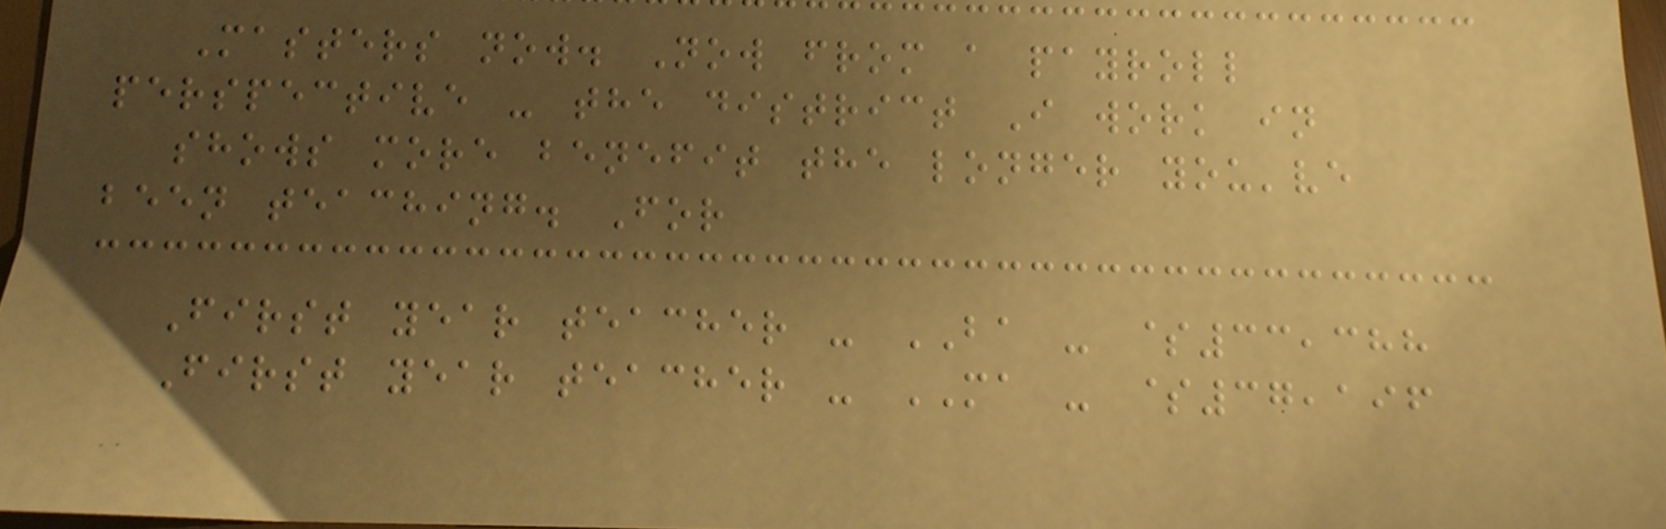Masters now. Now from a payroll
perspective - the district I work in
shows more benefit the longer you've
been teaching. For
First year teacher - BA - $33,388
First year teacher - MA - $37,196
